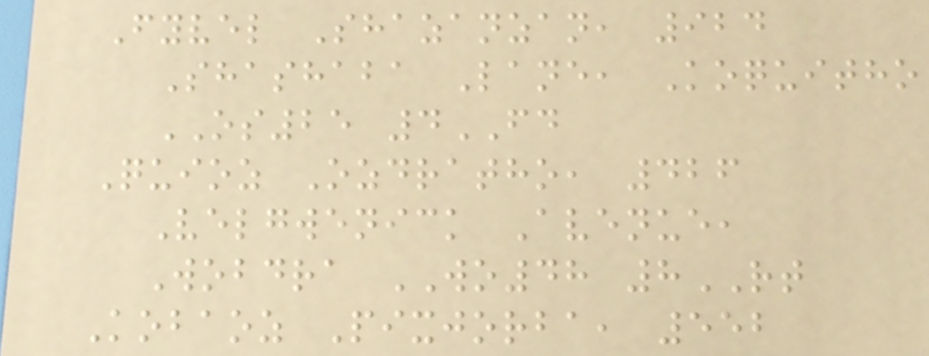Fyvel Shazanzan, 924
Shashaba Lane, Koquitho
OS25 4FD
Quioz Ozdratho, 426
Velgwenick Avenue,
Wobdra WO48 8RT
Kobaoz Pixjorba, 552
